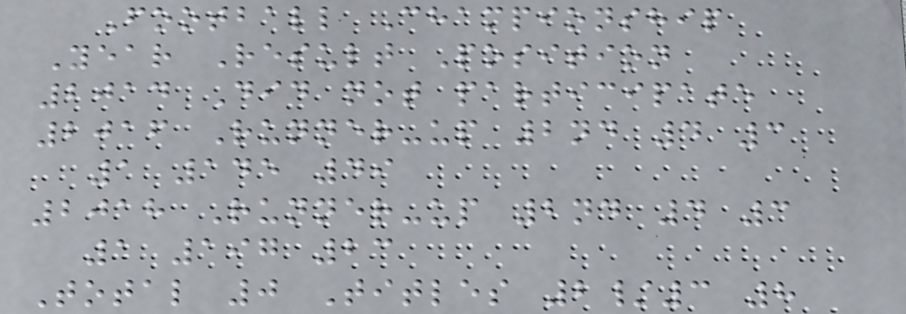Football Championship
Year Result Position
2014 Did not participate
2016 Runner-up 2nd 4 3
1 145 49
2018 Runner-up 2nd 4 3
1 197 23
Total 0 Titles 2/3 8
